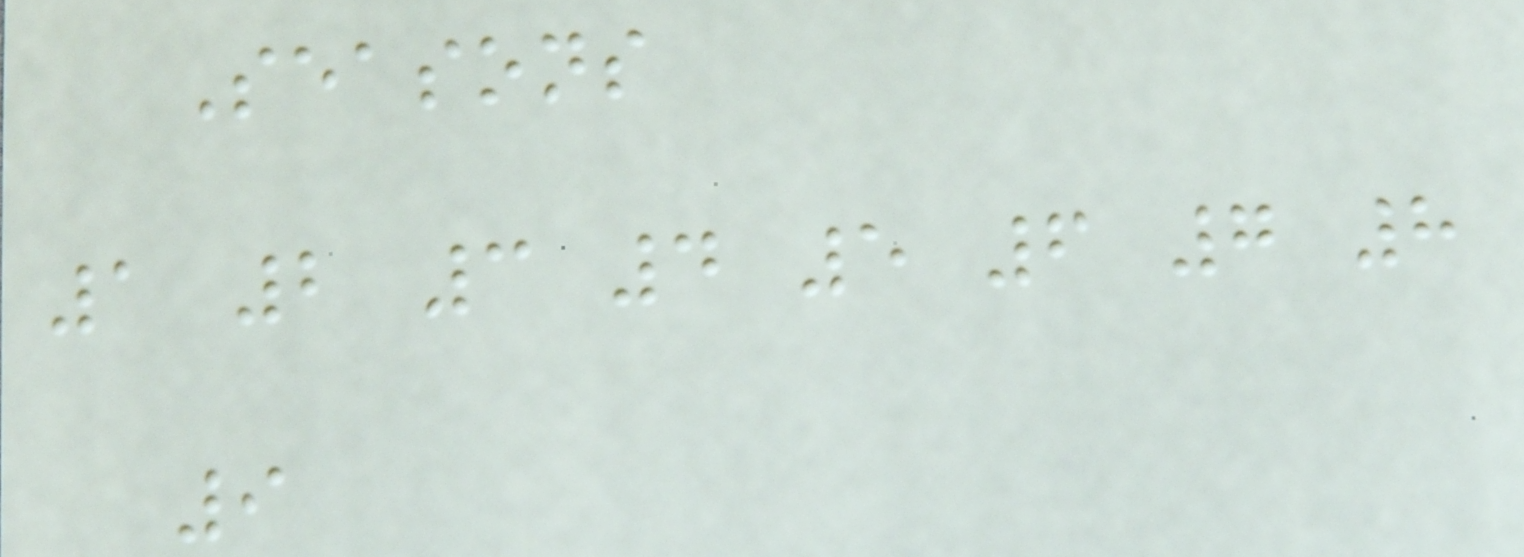Seasons
1 2 3 4 5 6 7 8
9
